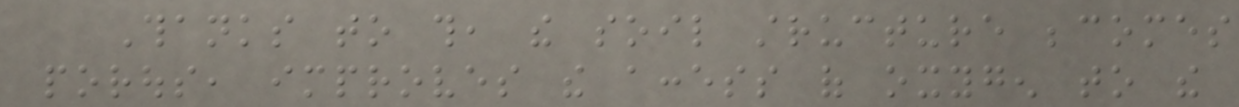Thanks to this, the soil structure becomes
porous, improves the access of oxygen to the
